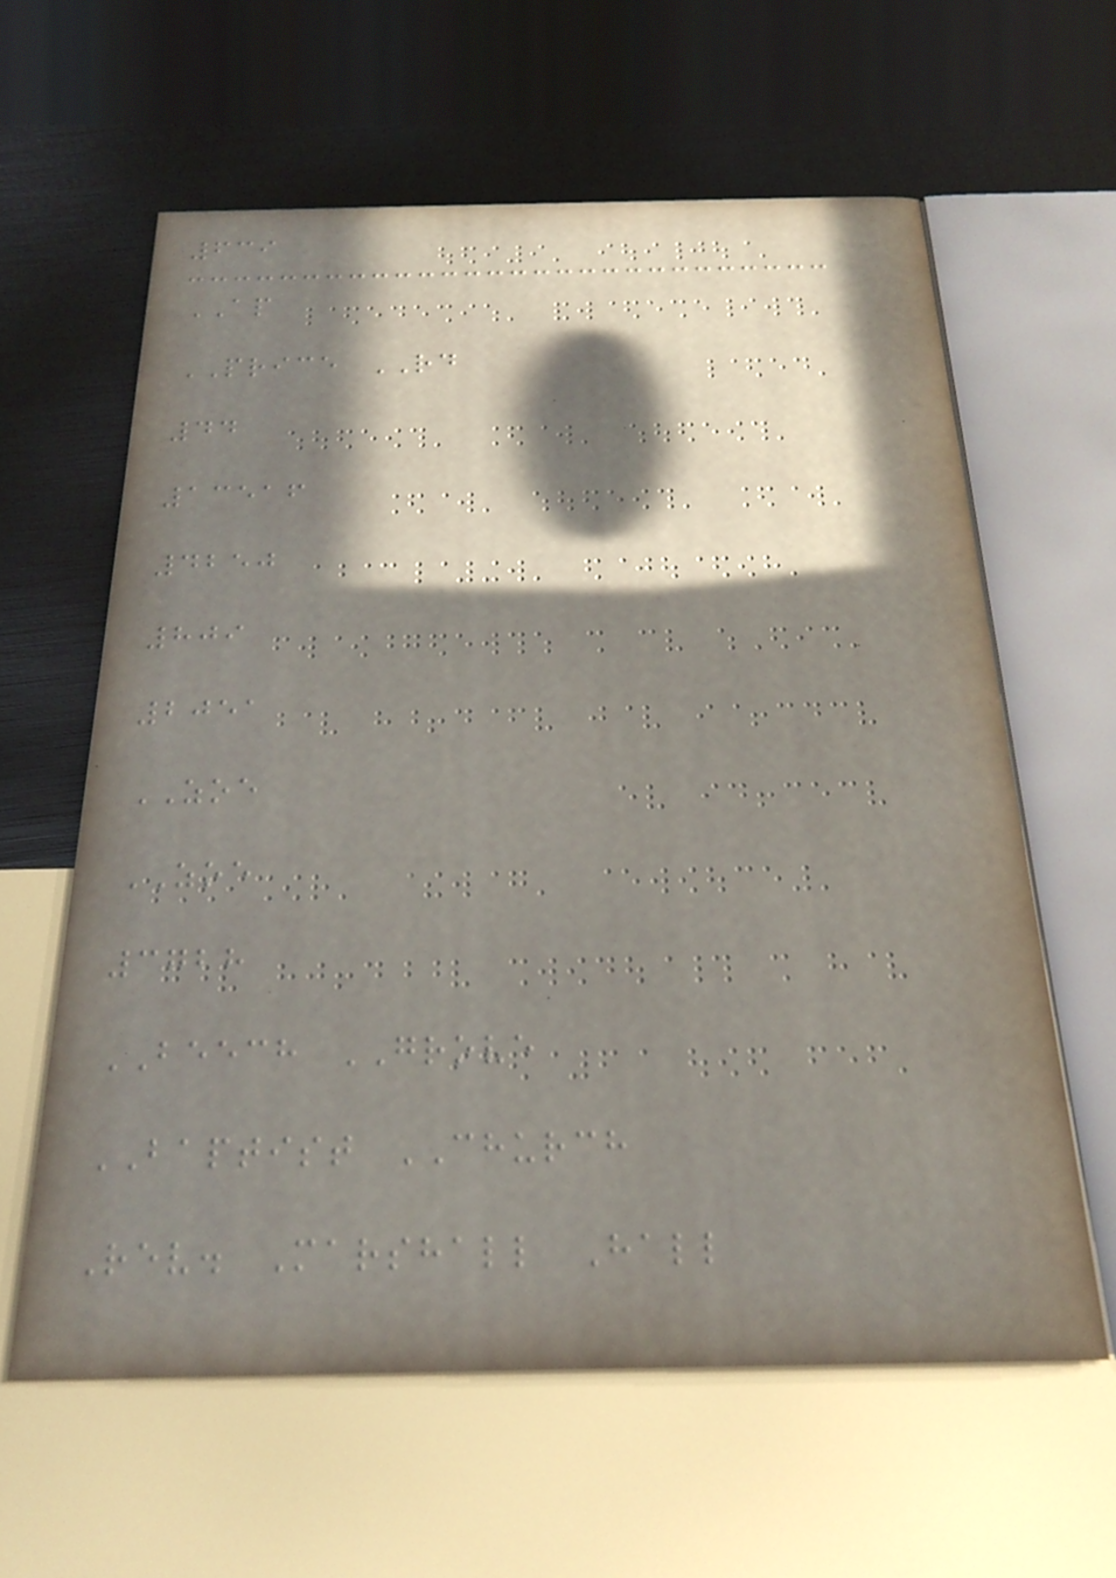639
AP
PRICE RD
44
13516
4250
809
2051
ZOE
ZOE
3728
BEECH GROVE
BAPTIST CHURCH
Rev. Marshall Hall
